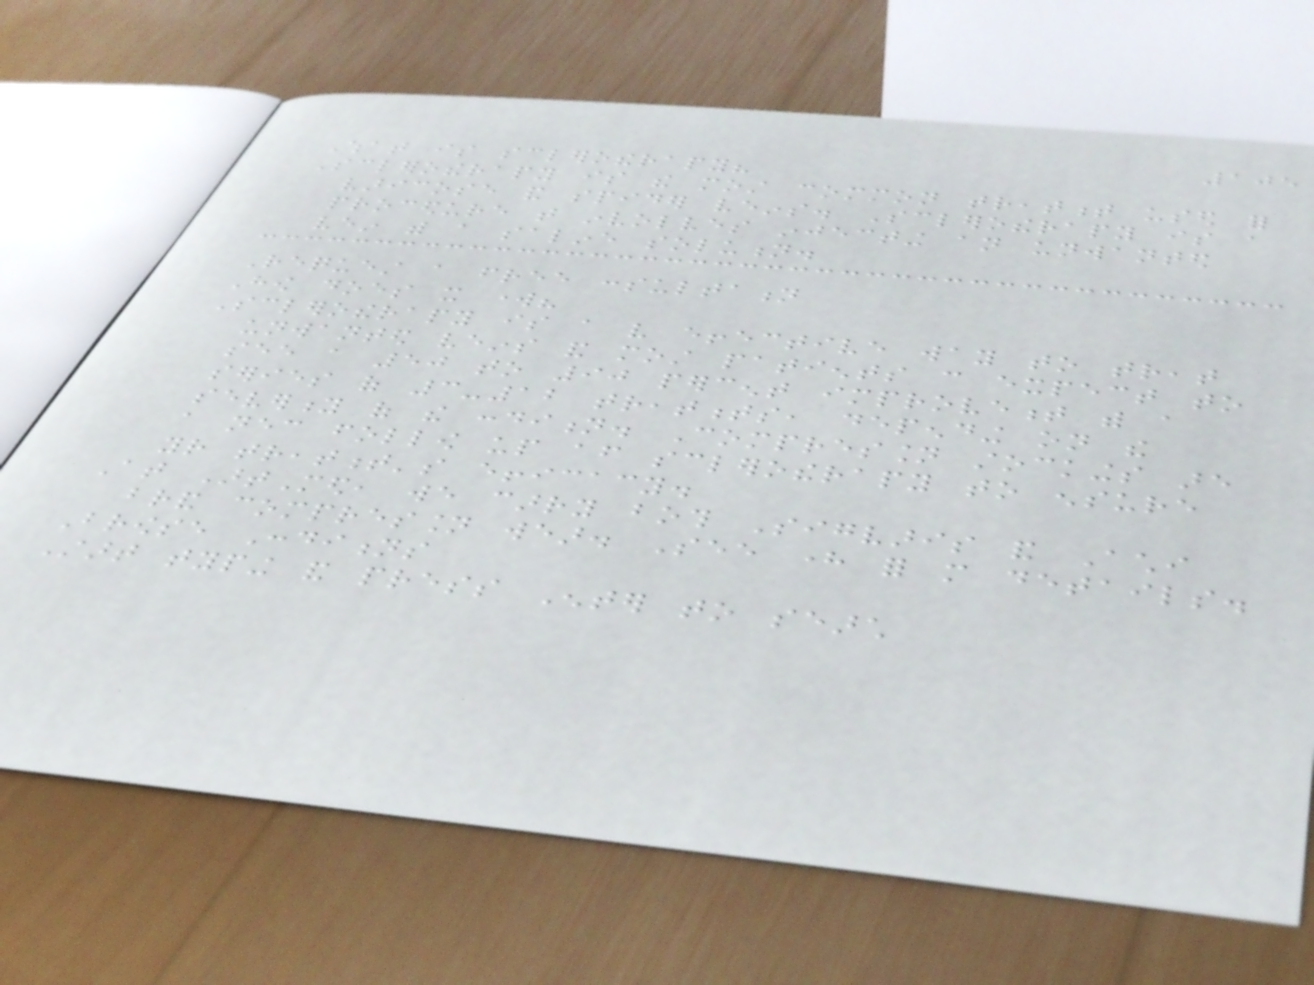105
What is sclerotherapy?
Sclerotherapy is the most common treatment used for
varicose and spider veins. Sclerotherapy is a
procedure that involves injecting an unwanted
vein with a saline solution.
Request a free consultation
How does it work?
Sclerotherapy is a very effective way to treat
unwanted veins and most patients can expect to
see a 50 to 90 percent improvement with a
series of 3-12 treatments, depending on the
severity of the condition. Compression stockings are
a necessary follow up after sclerotherapy to ensure
your treatment's efficacy.
At ArtMed, we carry both Sigvaris and Achi
brand compression wear. See here for more details.
Browse Conditions
Start typing and press Enter to search
